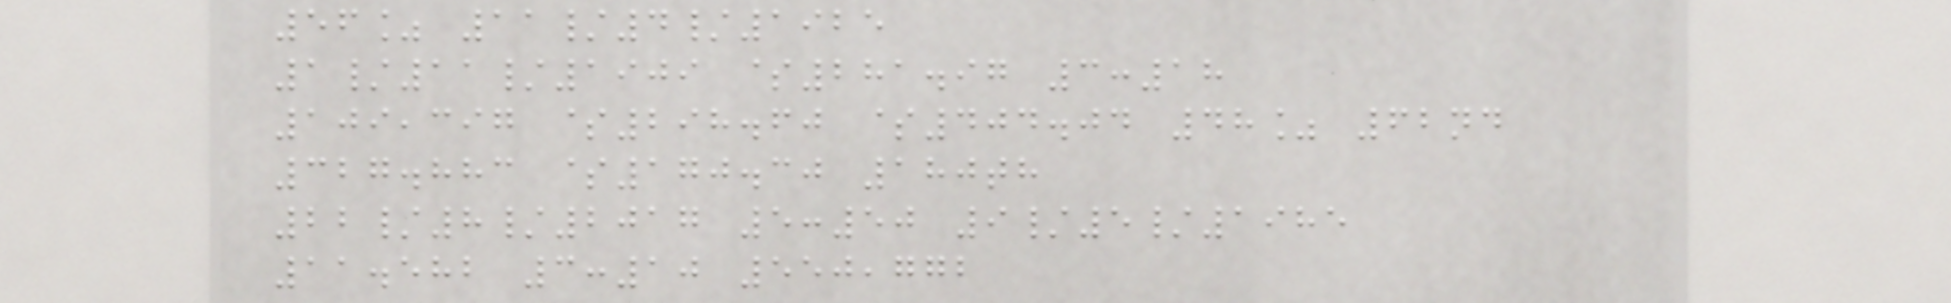56% 11/4/1925
1/11/1909 $281.97 3:18
109,397 $298.60 $404.04 48% 62nd
327.883 $170.30 180th
22/8/2017 5:50 9/5/1985
11.582 3:10 550,772
